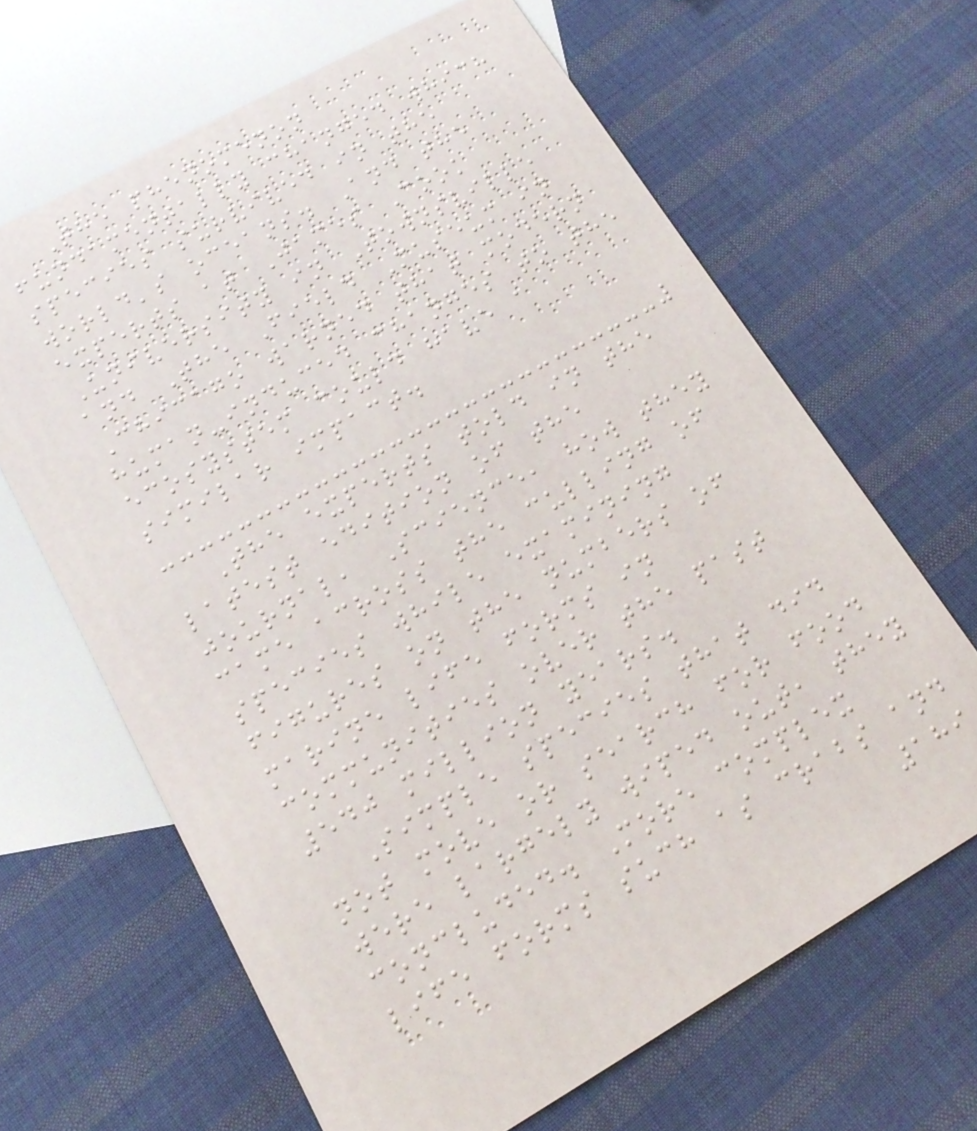The phenomenon
fundamentally changed which
species survived in the
world's oceans. And the
experts at James Cook
University in Townsville
and The Field Museum in
Chicago warned that modern
human-induced changes to the
ecosystem could have a
similar impact.
The experts told in the
latest edition of the
journal, Science, how they
came across the culling of
species while examining
figures on the numbers of
marine life forms in
communities over the past
540 million years.
Simple species that did
not move or search for food
were largely wiped out, they
concluded. More complex
life forms such as crabs and
189
